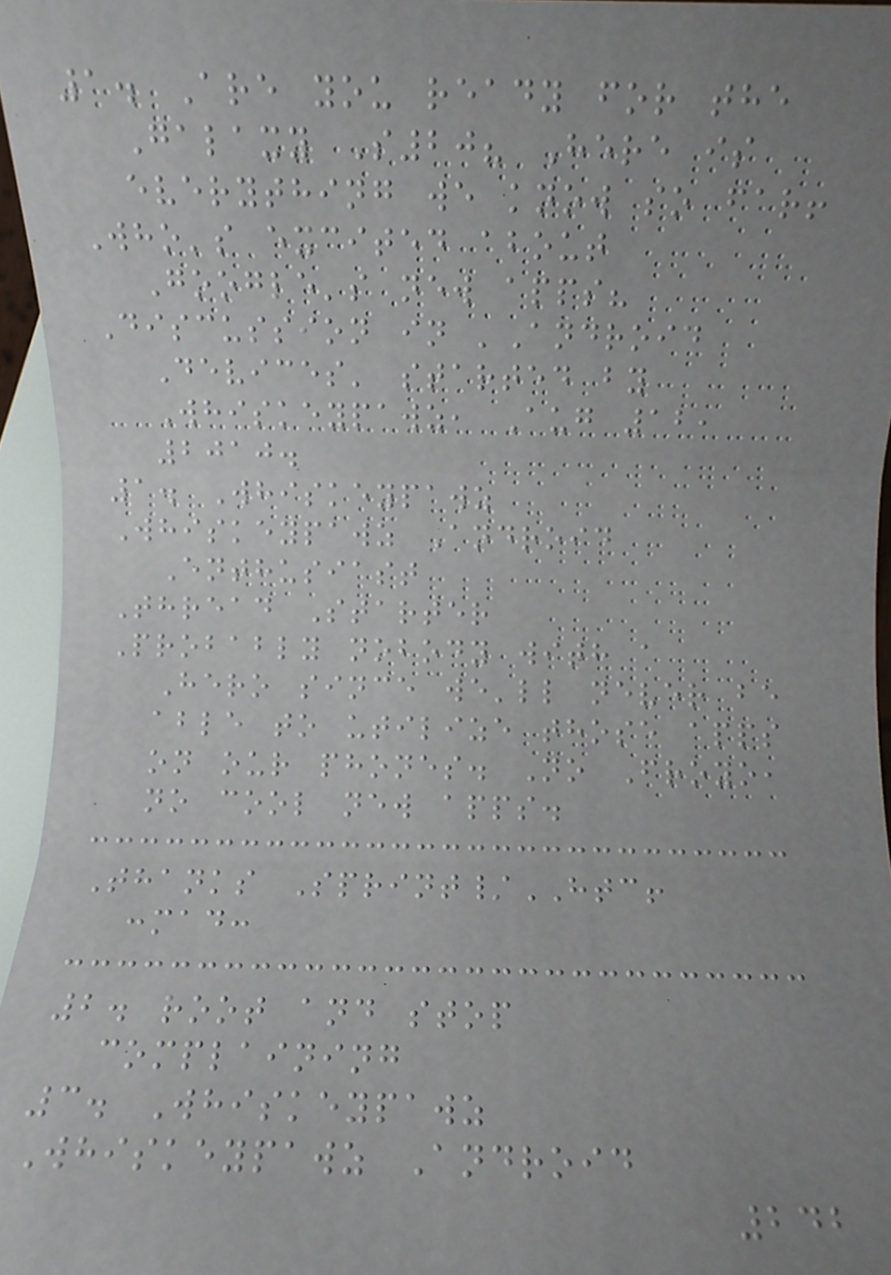1. Are you ready for the
Galaxy S20? Here is
everything we know so far!
Who's excited about
Google's new apps?
Discussion in 'Android
Devices' started by
Whiskeypawz, Aug 12,
2010.
1. Whiskeypawz
Whiskeypawz Android
Enthusiast
Thread Starter
Probably nobody with a
Hero since we'll never be
able to utilize those apps
on our phones. No Froyo,
no cool new apps.
Thanks Sprint/HTC!
:mad:
2. root and stop
complaining
3. Whiskeypawz
Whiskeypawz Android
242
